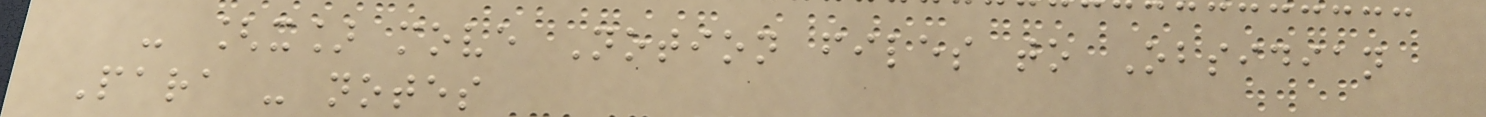- [x] move Notion files to Obsidian
Para - notes
